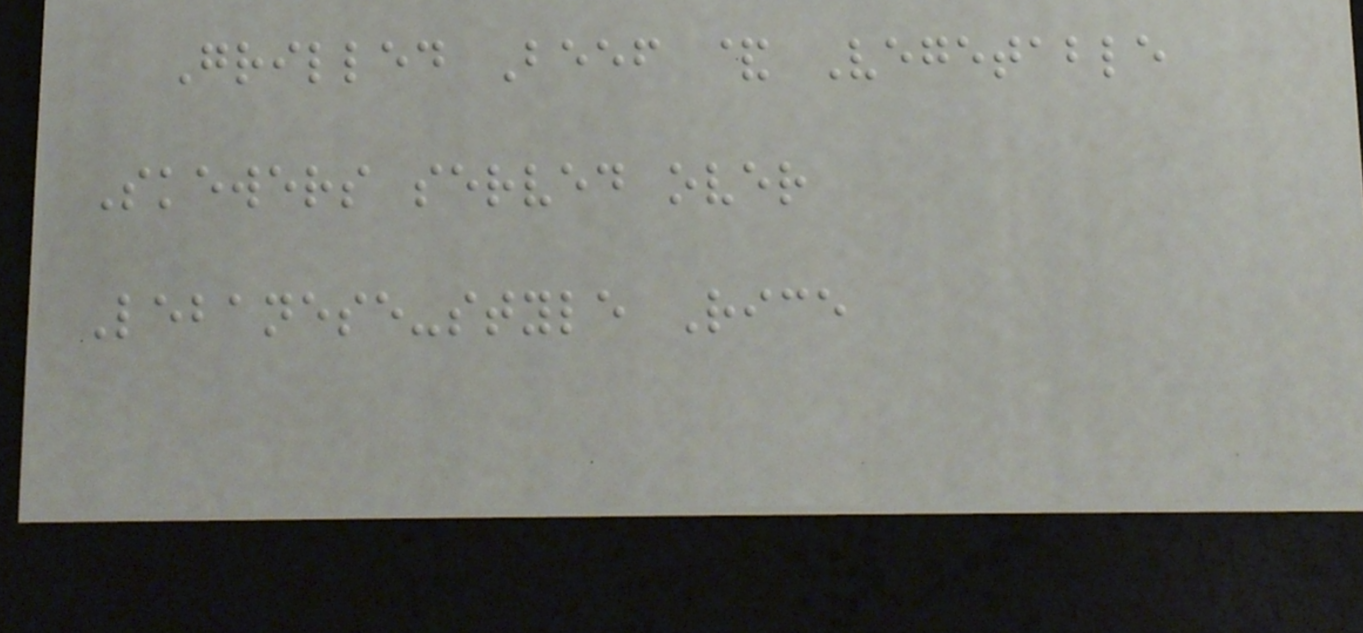Grilled Beef & Vegetable
Skewers served over
Lebanese-style Rice
